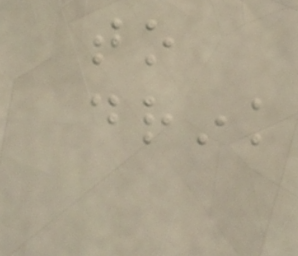to
drink
